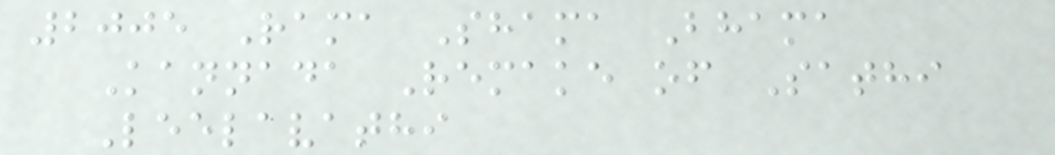2005 Rama Shama Bhama
Kannada Remake of Sathi
Leelavathi
